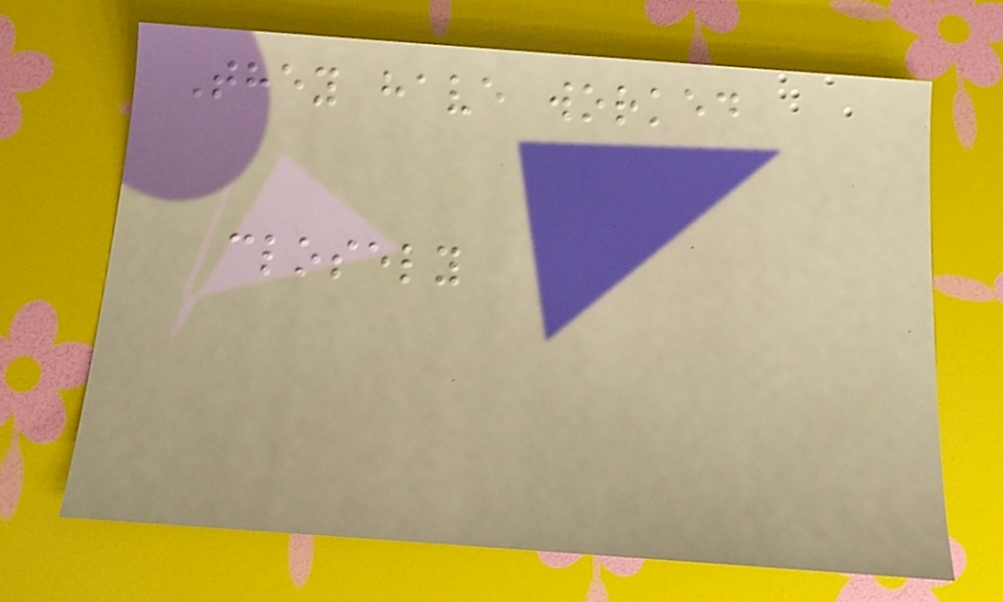They have worked
closely
